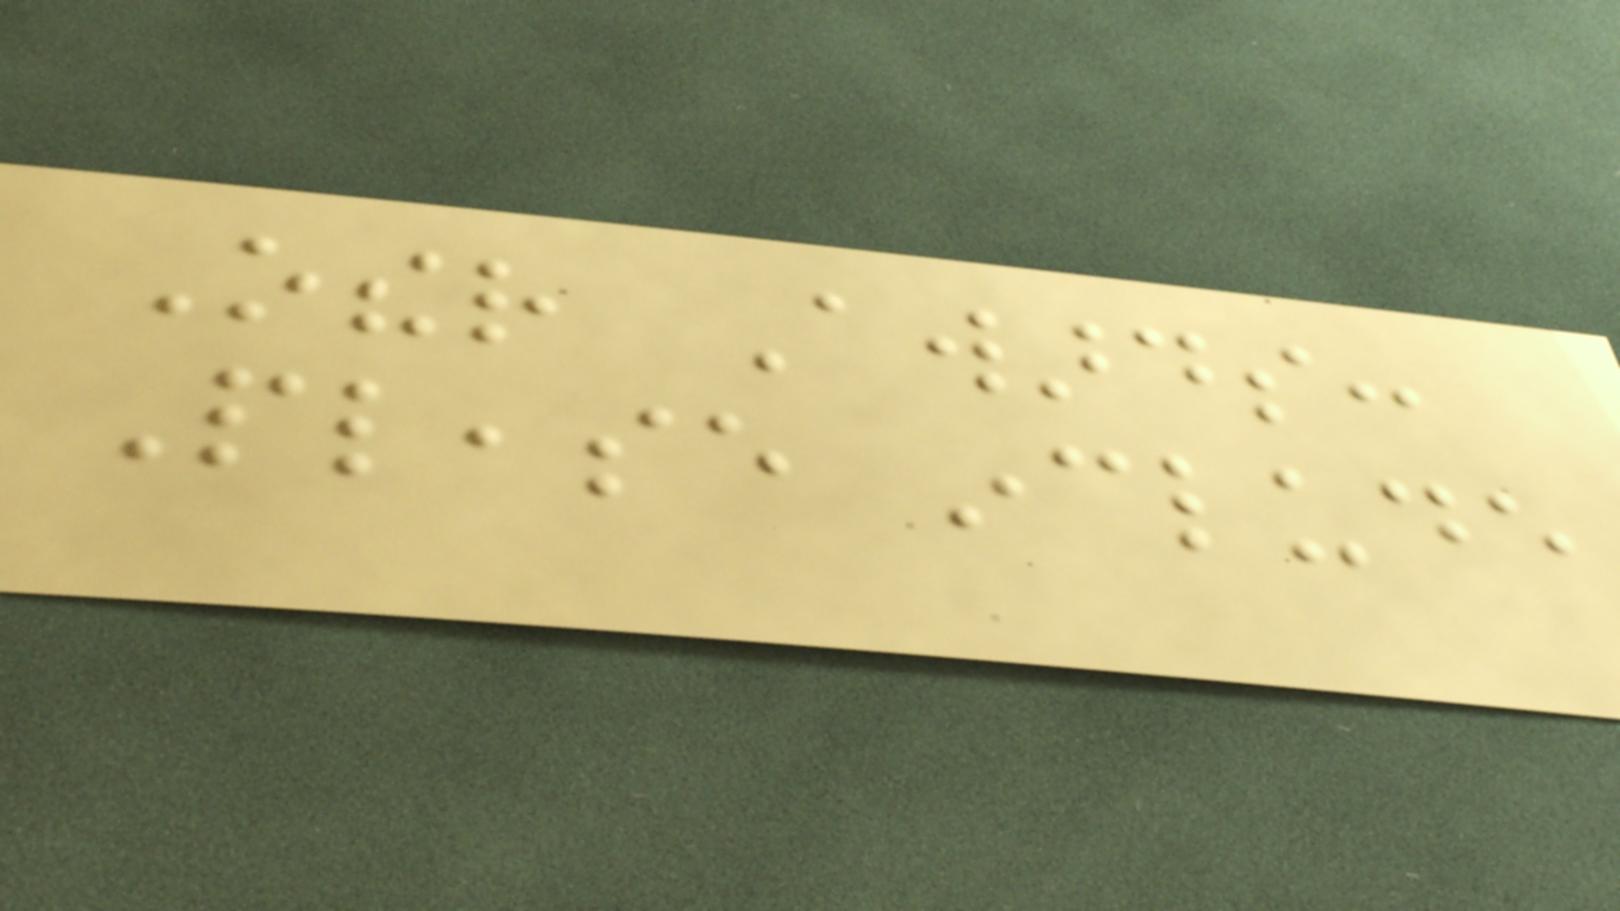Other Awards:
Please include
